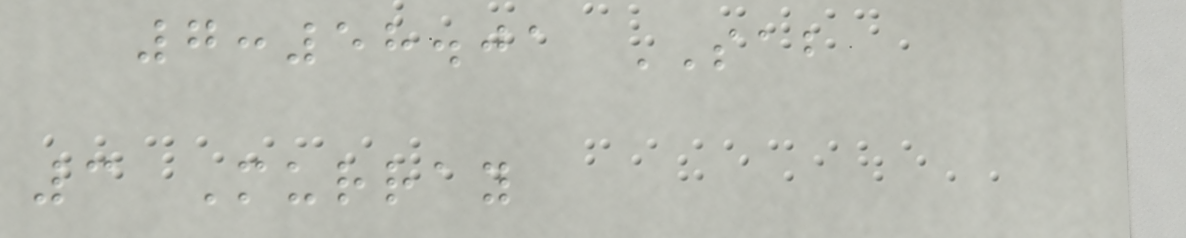7:58.01 SAB
3 Murray
